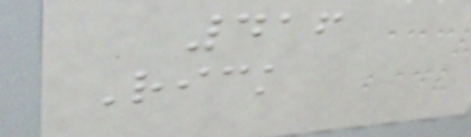416
Rick
